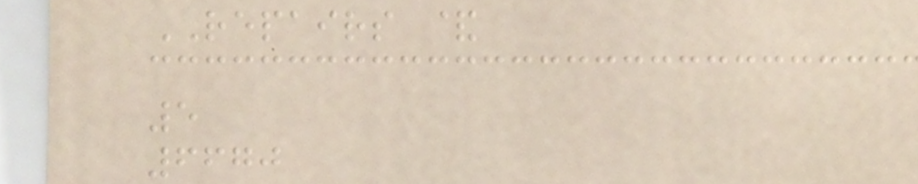REPAIRS &
5
6670
